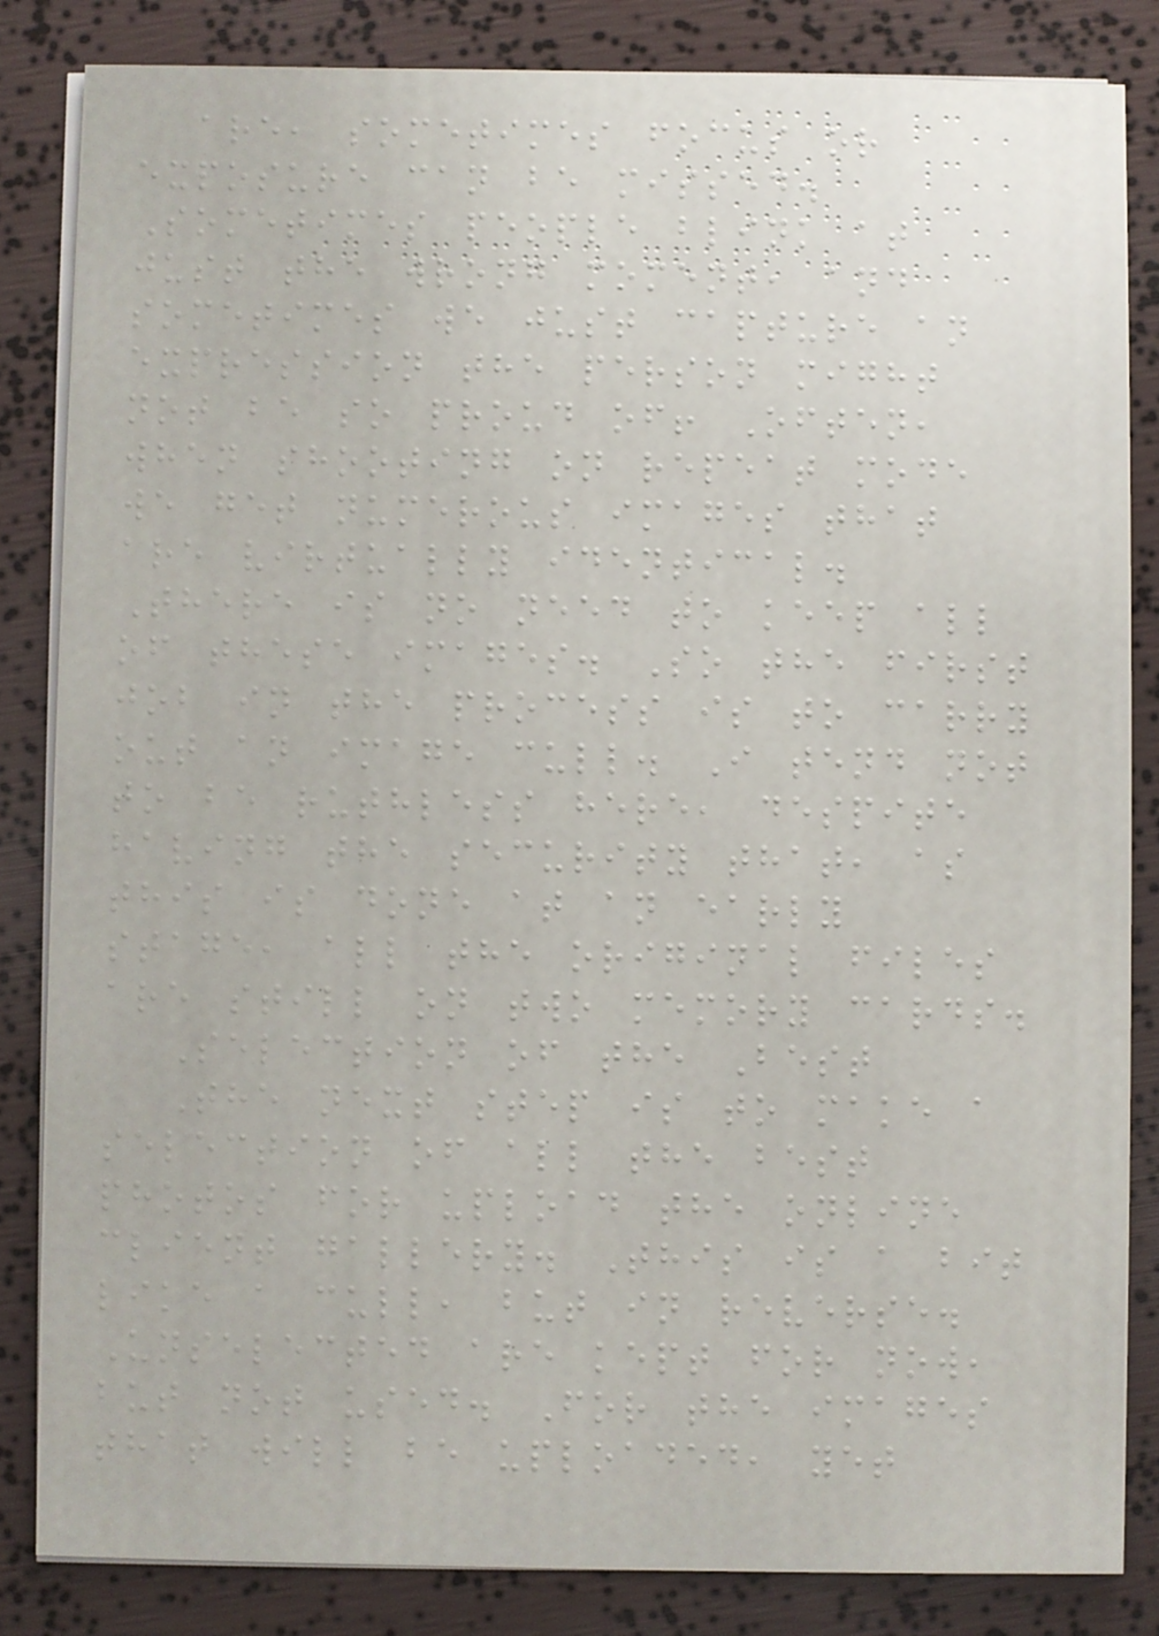are, sometimes focus or
exposure can be missed.
Sometimes people blink at
just the wrong moment, and
sometimes we just capture an
expression the person might
not be so proud of! Often,
when shooting on repeat mode
we get numerous images that
are virtually identical.
There is no need to keep all
of these images. So the first
job in the process is to carry
out an image cull. I tend not
to be ruthless here, despite
having the security that, as
this is done at an early
stage, all the original files
are still on two memory cards.
Selection of the Best
The next step is to make a
selection of all the best
photos for upload the online
client gallery. This is a bit
like a cull, but in reverse.
Unselected are kept for now,
but not used. For the images
that will be uploaded, yet
